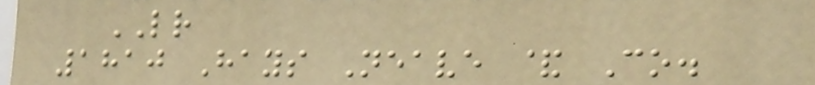LR
1810 Hays Neave & Co.
